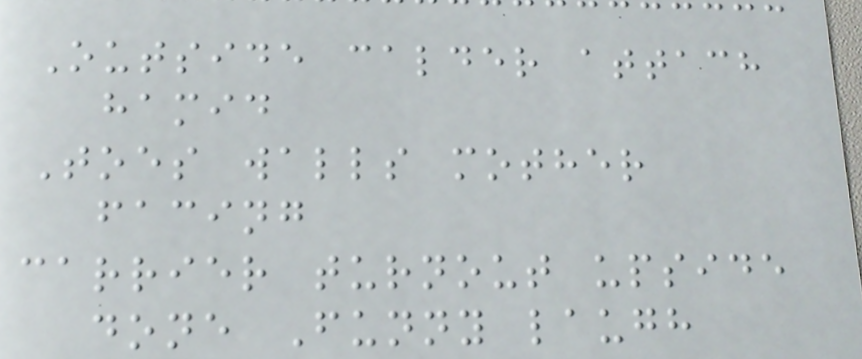Outside calder attach
hamid
Toes walls mother
facing
carrier turnout upside
done Funny laugh
